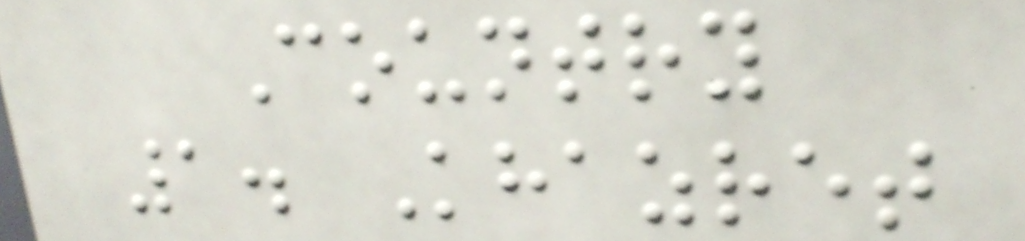Country
1. Khazret
